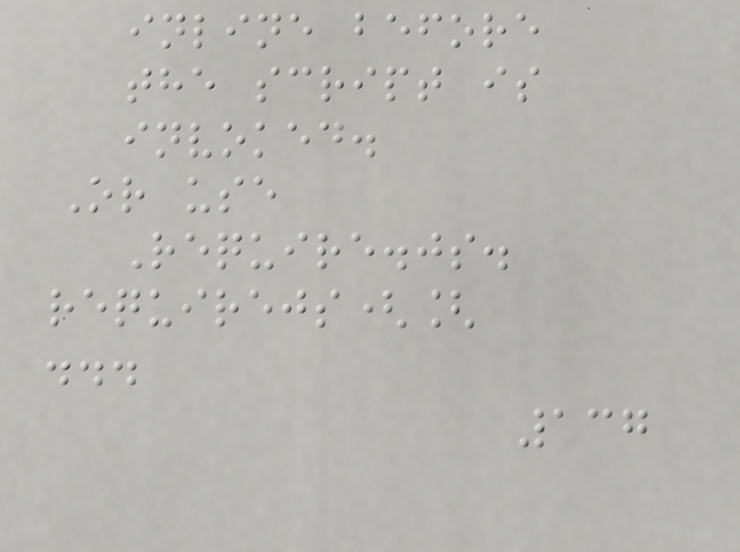inline before
the script is
invoked.
Or use
Require.js.
requirejs([
...
137
